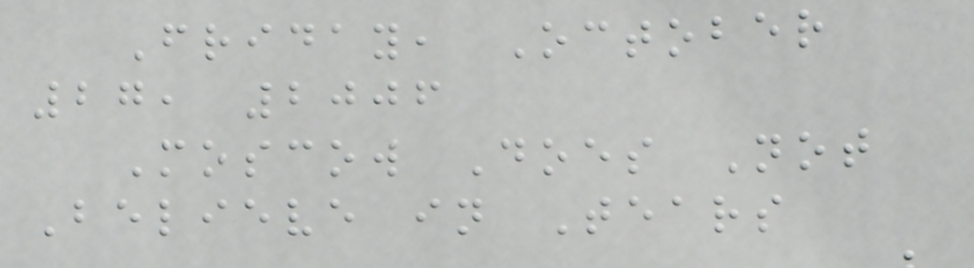Friday, October
27, 2006
Moscow Does Not
Believe in Tears
